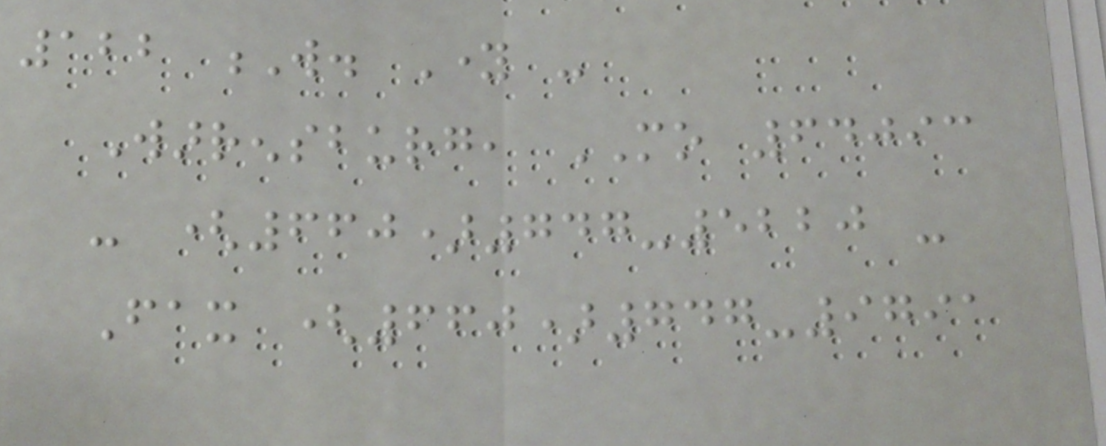122 W. Young -
Warrensburg, MO 64093
- (660)747-5220 -
Fax (660)747-9791
